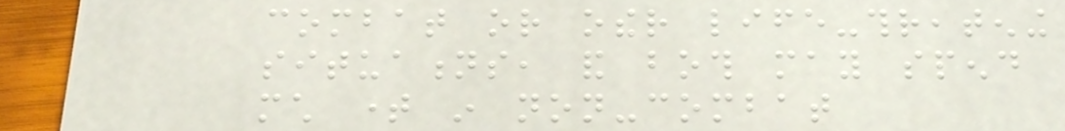combat or other life-threatening
situations, and both may spend
much time in non-combat
